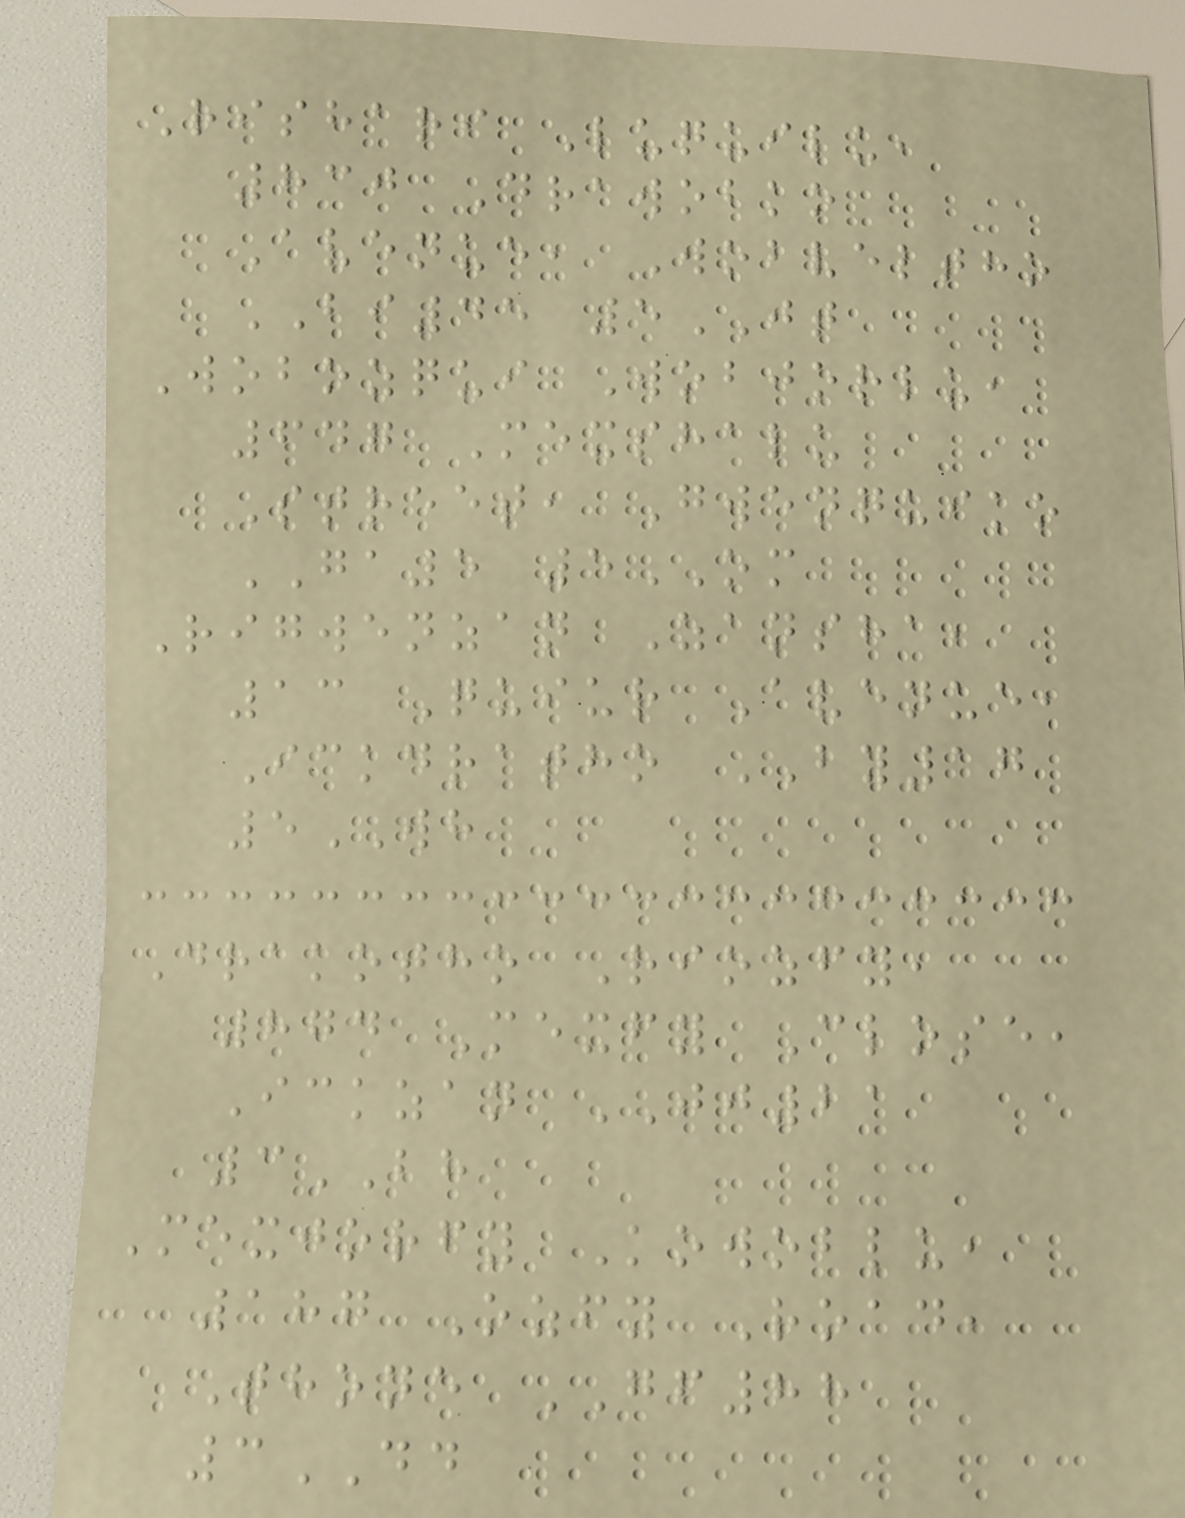Rishari Luquilu,
830 Drawobko
Avenue, Wobveltho
BI45 5JT
Wobozqui Wobjorlu,
647 Mexshalu
Street, Gwenquiko
GA5 5OM
Rigwenzan Zansha,
13 Quiur Avenue,
Ickdratho BY17
5WH
Drakotho Riozfy,
874 Mexfy Close,
Ickzan JJ21
3BH
Mexjorfy Kowoblu,
187 Ozfy Road,
Thone GF88
3DD
